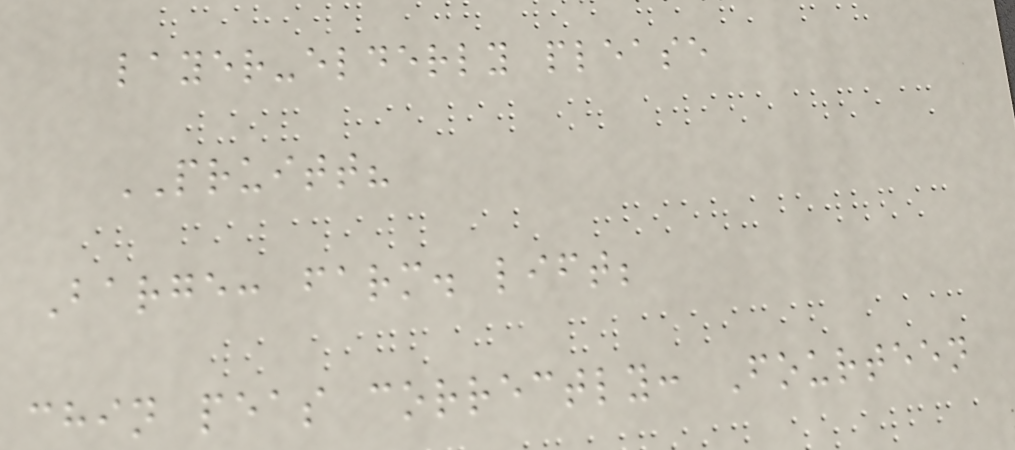layer-elderly please
PRUITT?
Barge: farm. lift;
chin peas correctly: Fourteen
